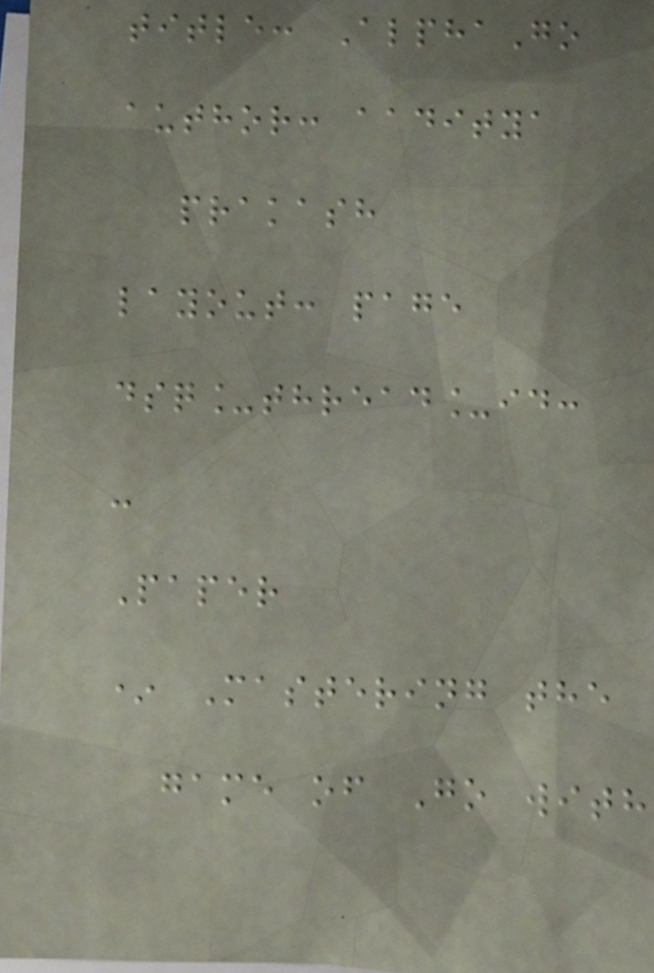title: AlphaGo
author: aaditya
prakash
layout: page
dsq_thread_id:
-
Paper
* Mastering the
game of Go with
